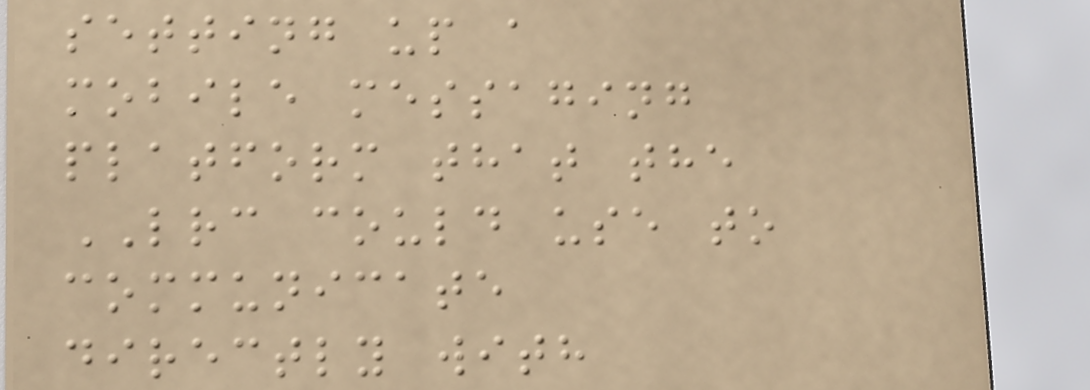setting up a
mobile messaging
platform that the
LRC could use to
communicate
directly with
